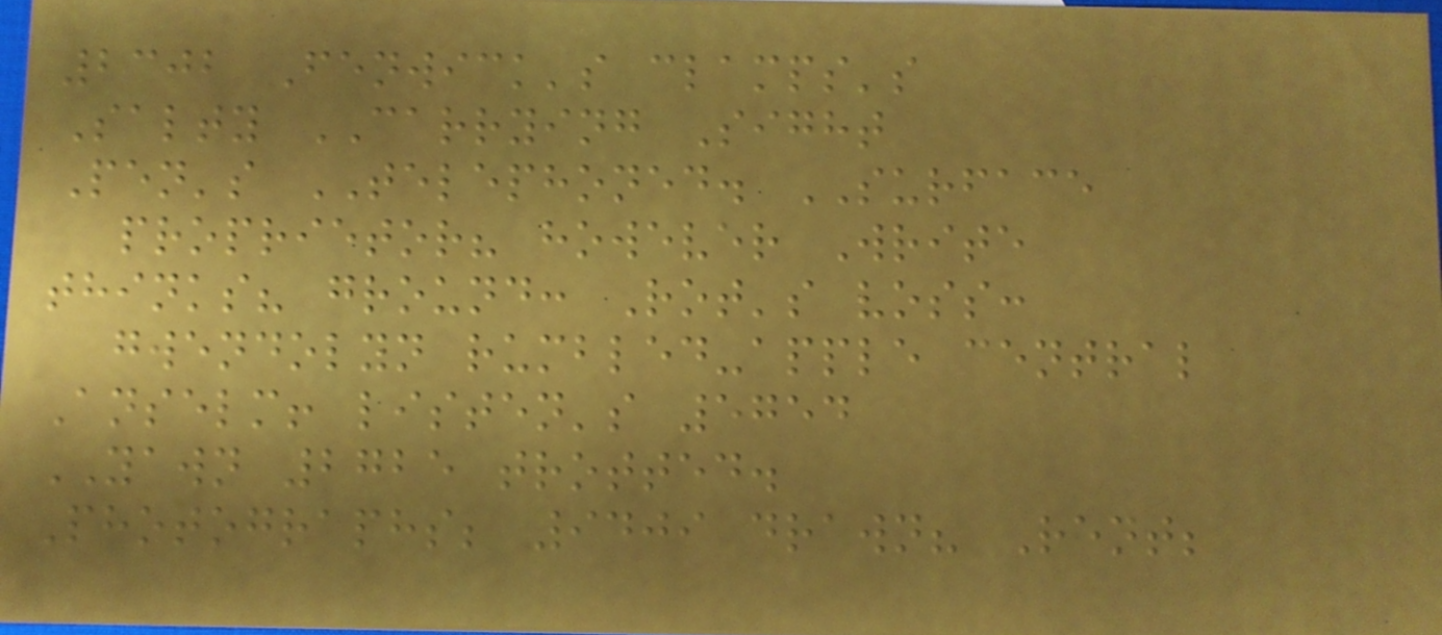2302 Fenwick's clamps's
Salty CARRYING Sight
Pen's TELEPHONED. SURFACE
proprietor? however Write
thinks? ground: Rot's voss:
gwendolyn rumbled-apple central
Anselm! listen's 5754
YAWN 2725 trotted.
Photographs; 9409 drawn? Rent;
